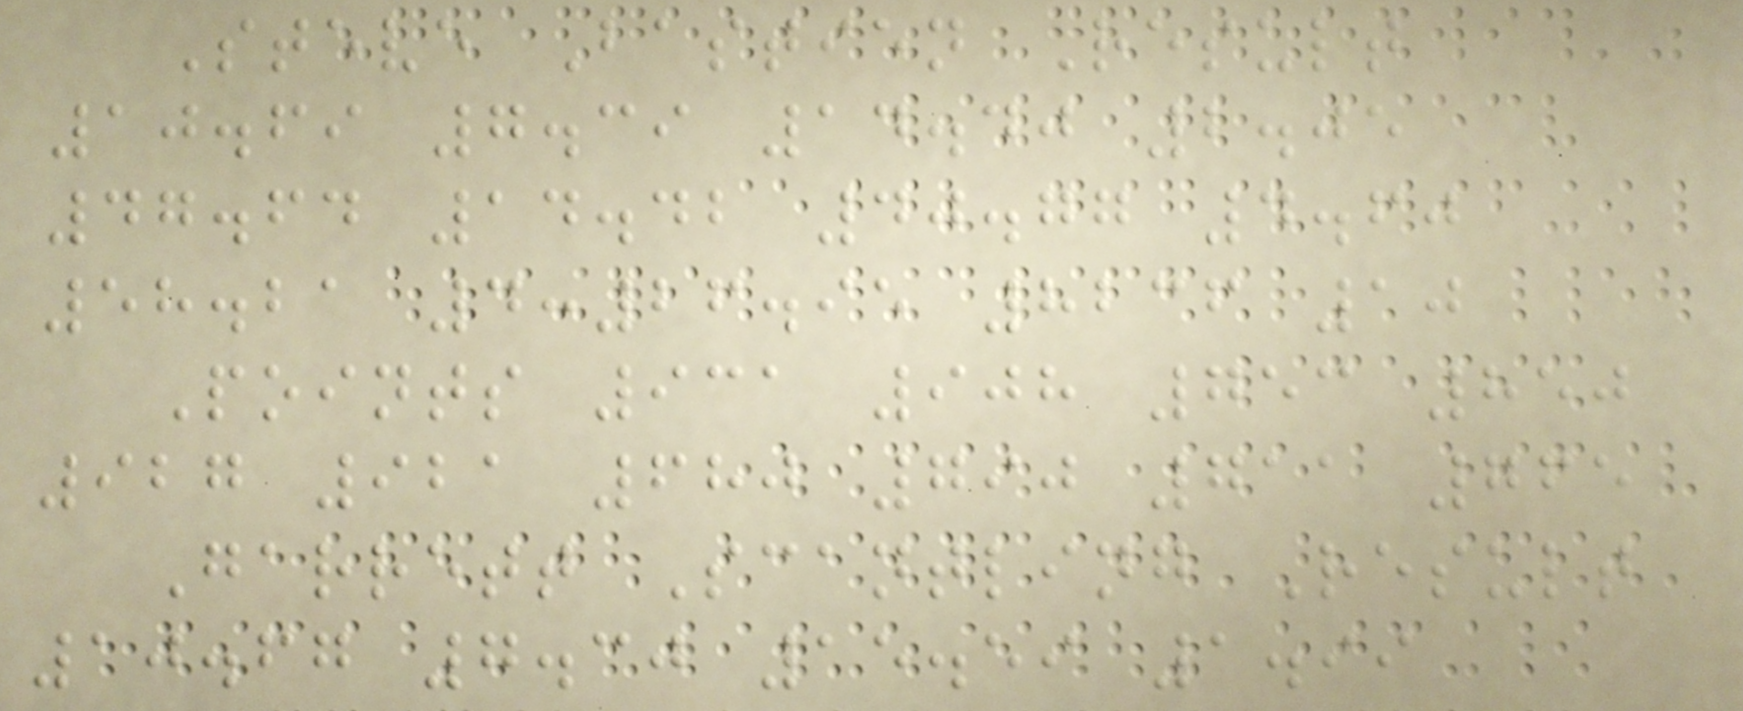Steve Bastien Result
10.69 7.39 14.40 2.05
47.64 14.42 40.77 4.60
58.21 4:26.95 8236 10
Points 931 908 753 850
927 921 680 790 711 765
Garrett Scantling Result
10.67 7.30 15.59 1.99
